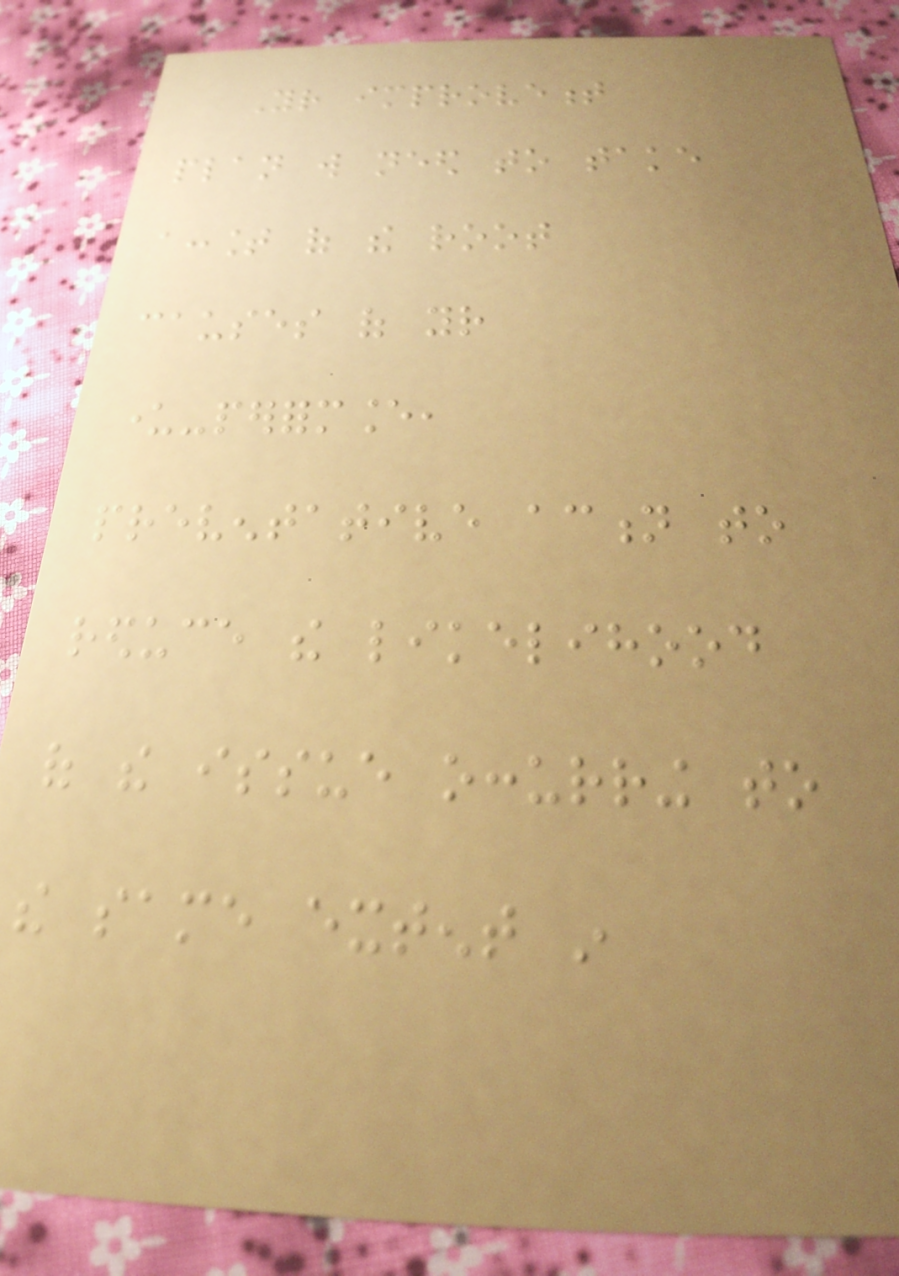Your improvement
plan will need to take
account of the root
causes of your
under-performance,
preventative action to
reduce the likelihood
of the issue occurring to
the same extent in
